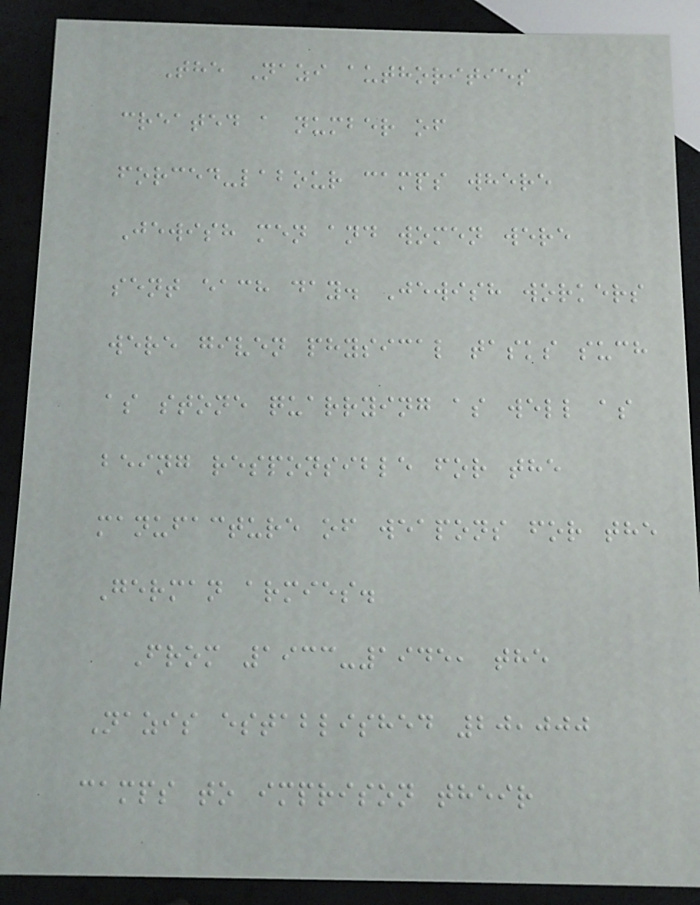The Nazi authorities
created a number of
forced-labour camps where
Jewish men and women were
sent each day. Jewish workers
were given physical tasks such
as stone quarrying as well as
being responsible for the
manufacture of weapons for the
German armies.
From 1933-1945, the
Nazis established 20,000
camps to imprison their
